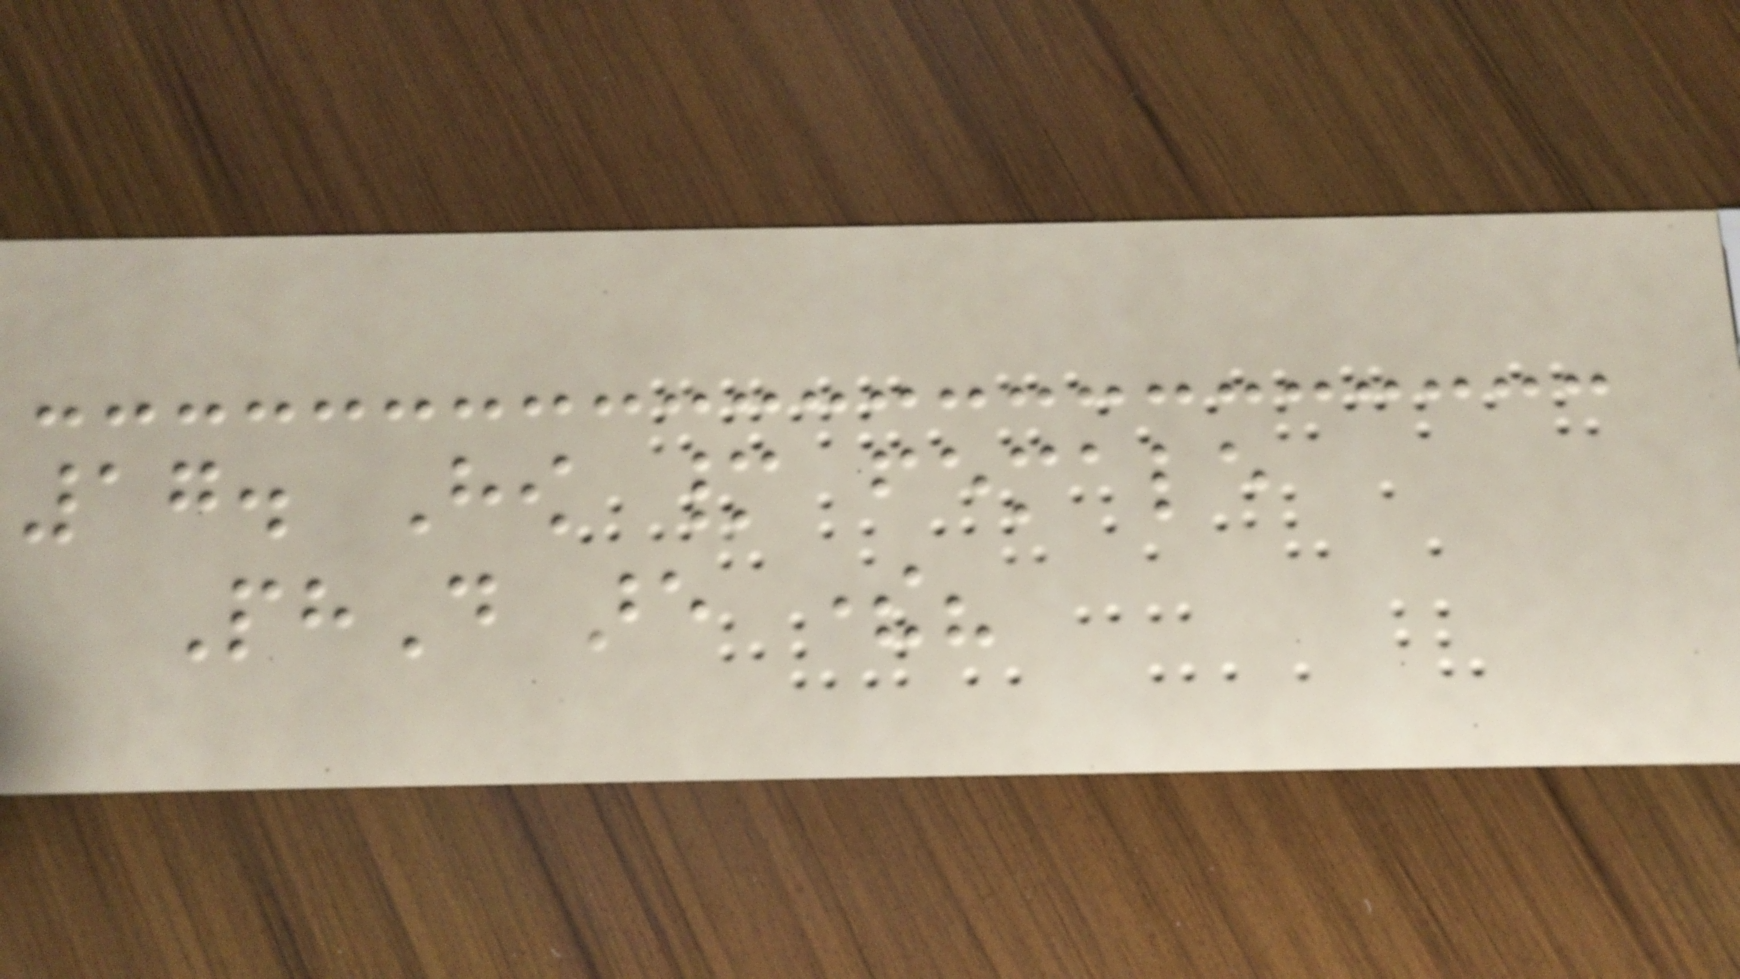17. How many female
PhD are there?
